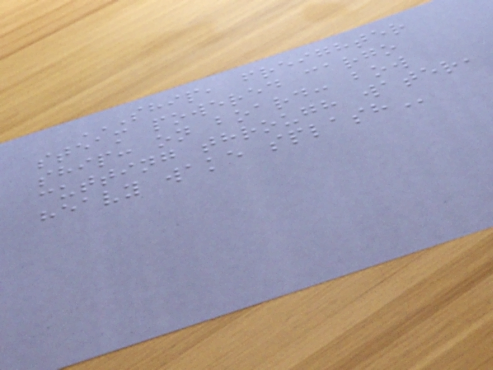SHIP, FREIGHTER
STEAM POWERED CARGO
SHIP: ON BOARD: BOW
CUTTING THROUGH WATER,
HEAVY WAKE SPLASH
